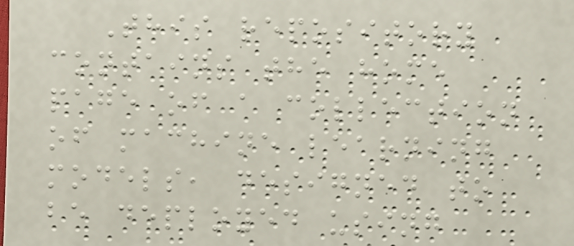This repository
contains the home
page of a collection
of machine learning
models, designed to
be deployed using
